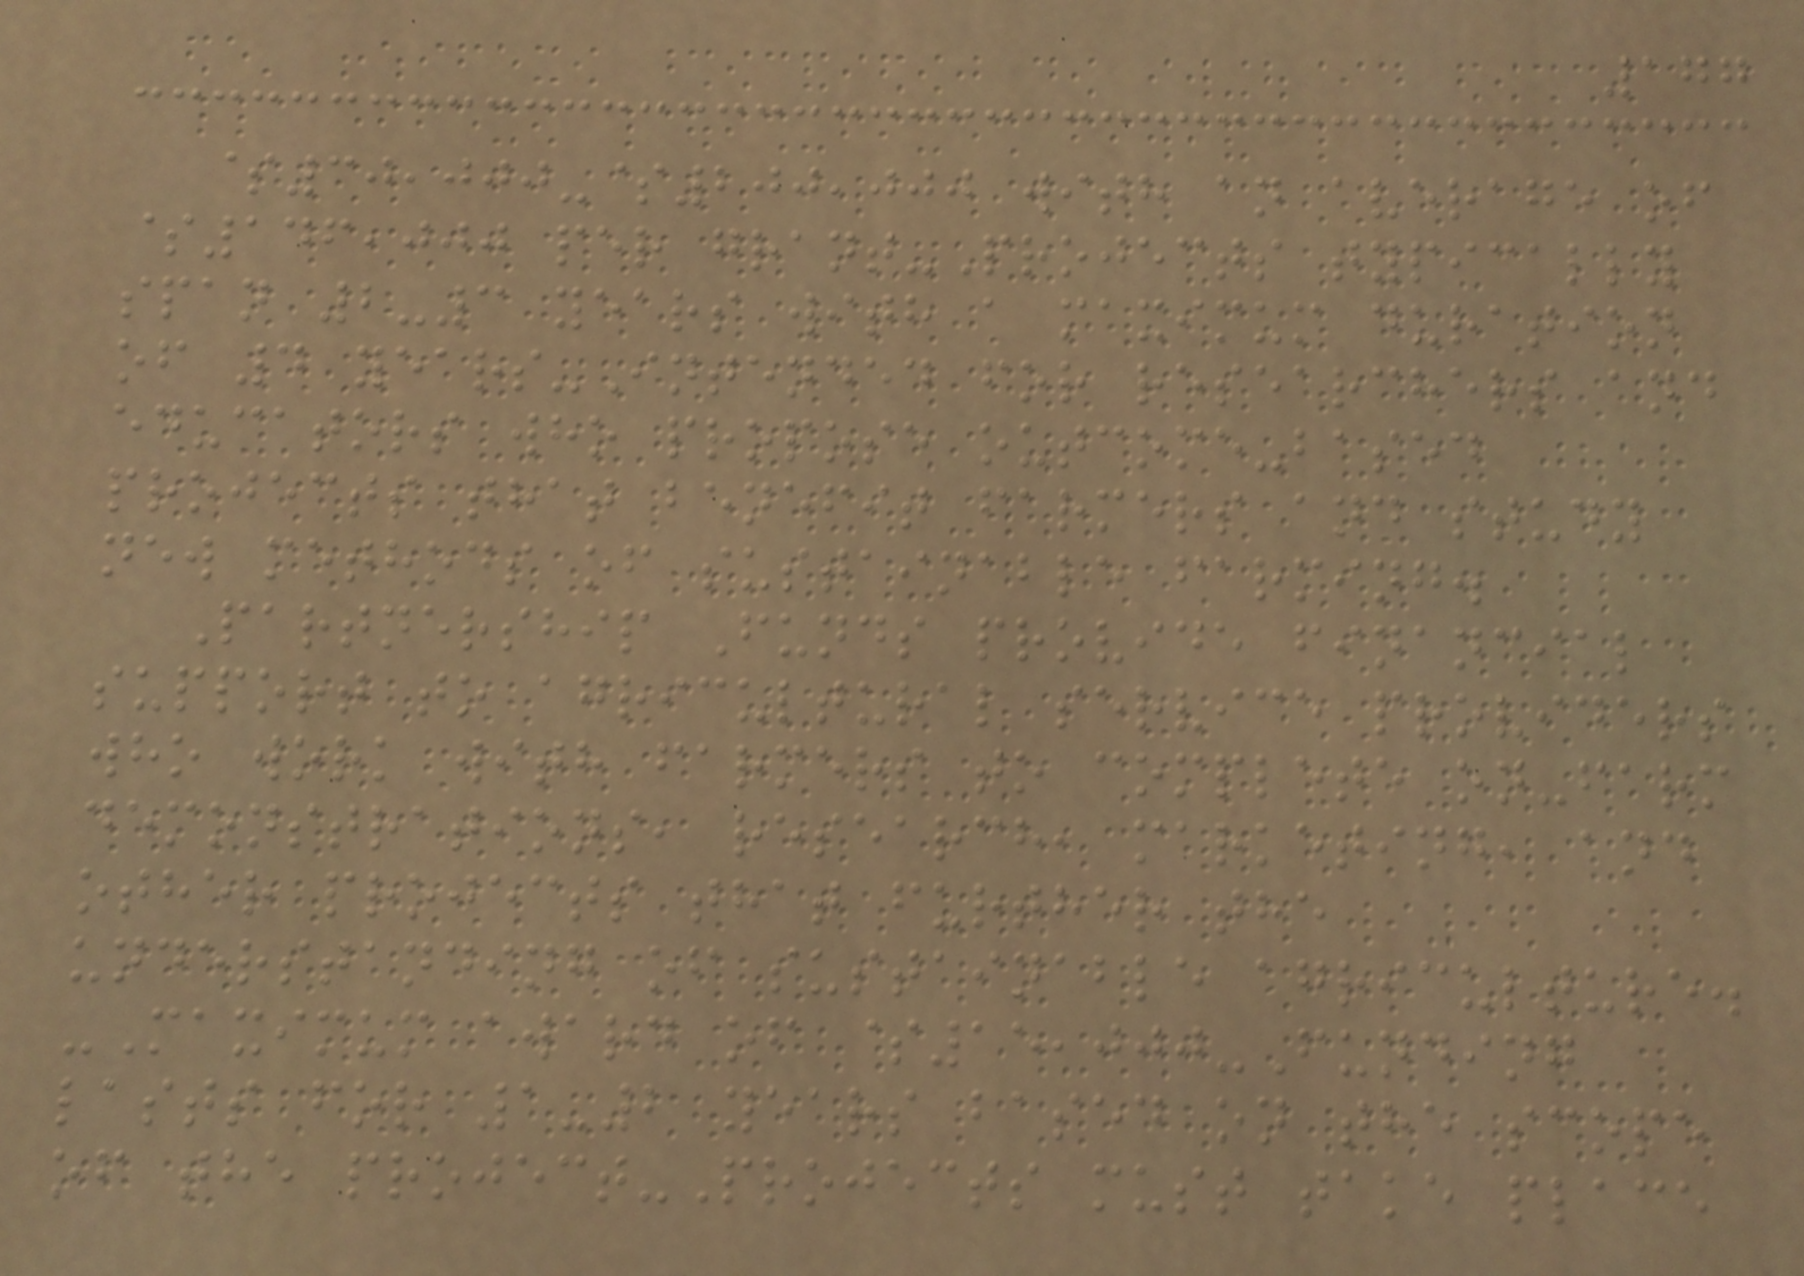177
$30,000-$200,000 with an average of
$146,000 per grant-Projects typically
span 2-3 years with a maximum duration
of 4 years-Intended for researchers and
educators who propose outcome-based
projects that benefit farmers and study
new methods of sustainable farming.
Partnership Funds provide financial
support to agricultural service providers
who work with farmers to complete on-farm
demonstrations, research, marketing, and
other projects that further the
understanding of sustainable agriculture.
-Maximum award of $15,000-Funding
lasts for 1-2 years based on the scope
of the project-Projects must take place
